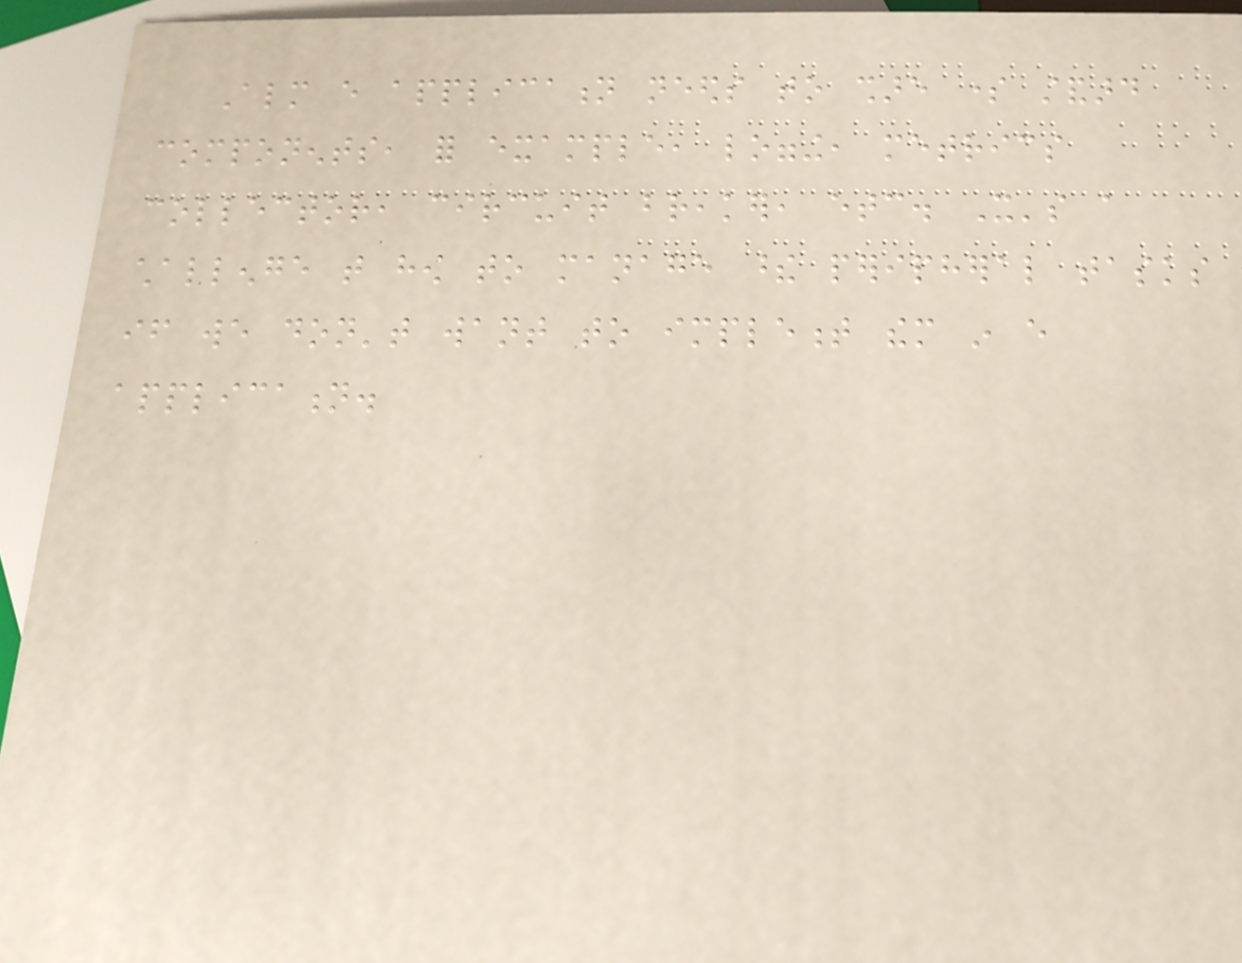Almost every application needs to share some standard
components, for example, logging, metrics
collector, circuit breaker, etc. It's a
challenge that how to manage these peripheral tasks
if we don't want to implement them in every
application.
